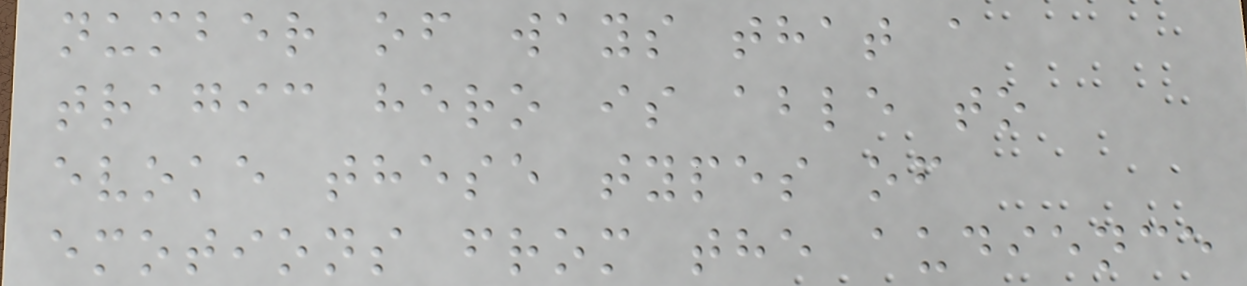number of ways that a
tragic hero is able to
evoke these types of
emotions from the audience
